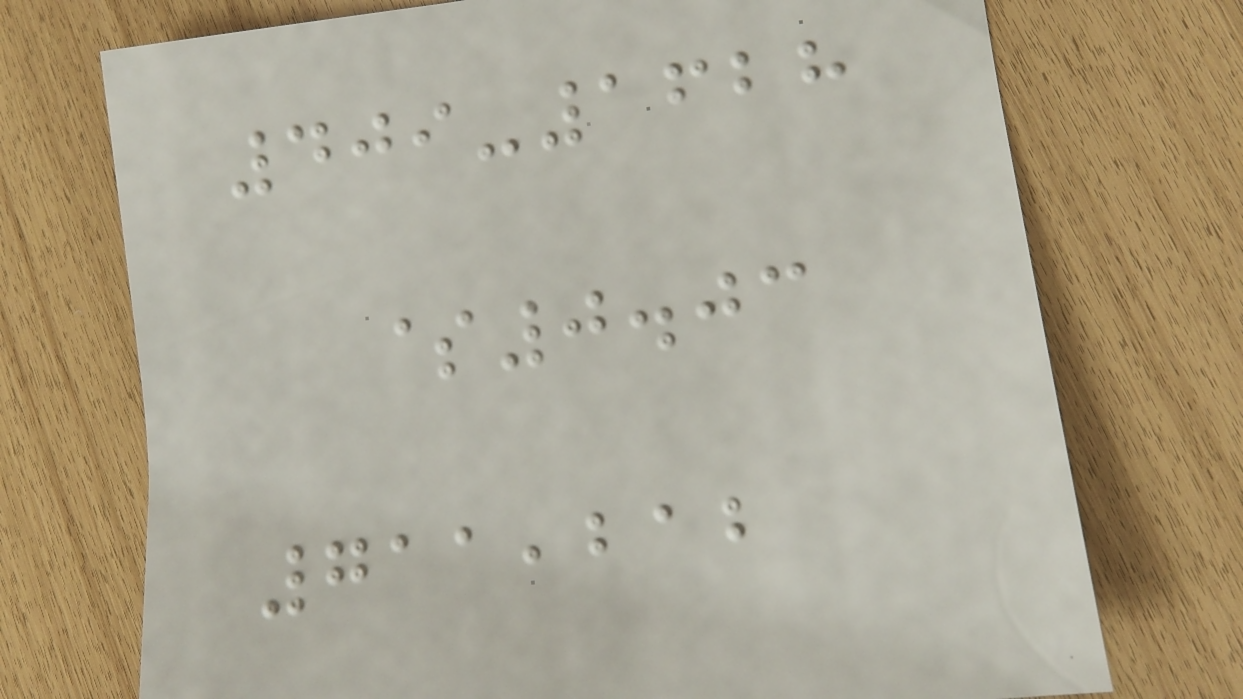409-1628
$0.03
711,212
